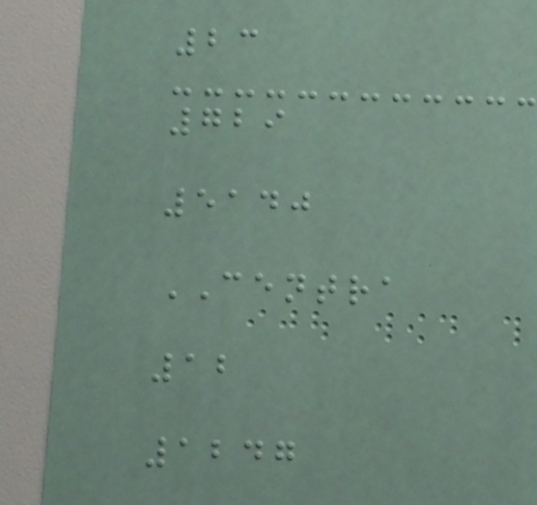23
729
5140
CENTRA
12
1247
